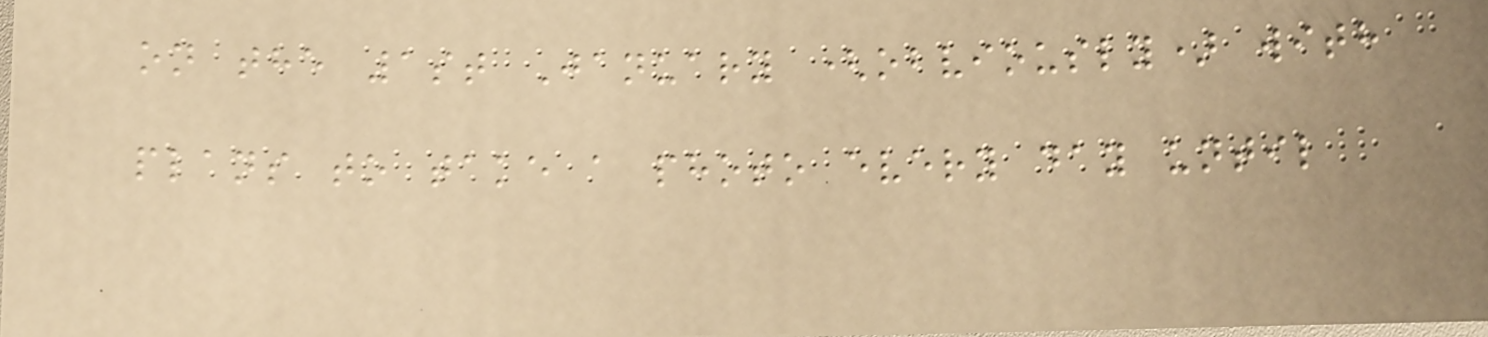on the 1st January (obviously) with
plans to take a photo every day until
